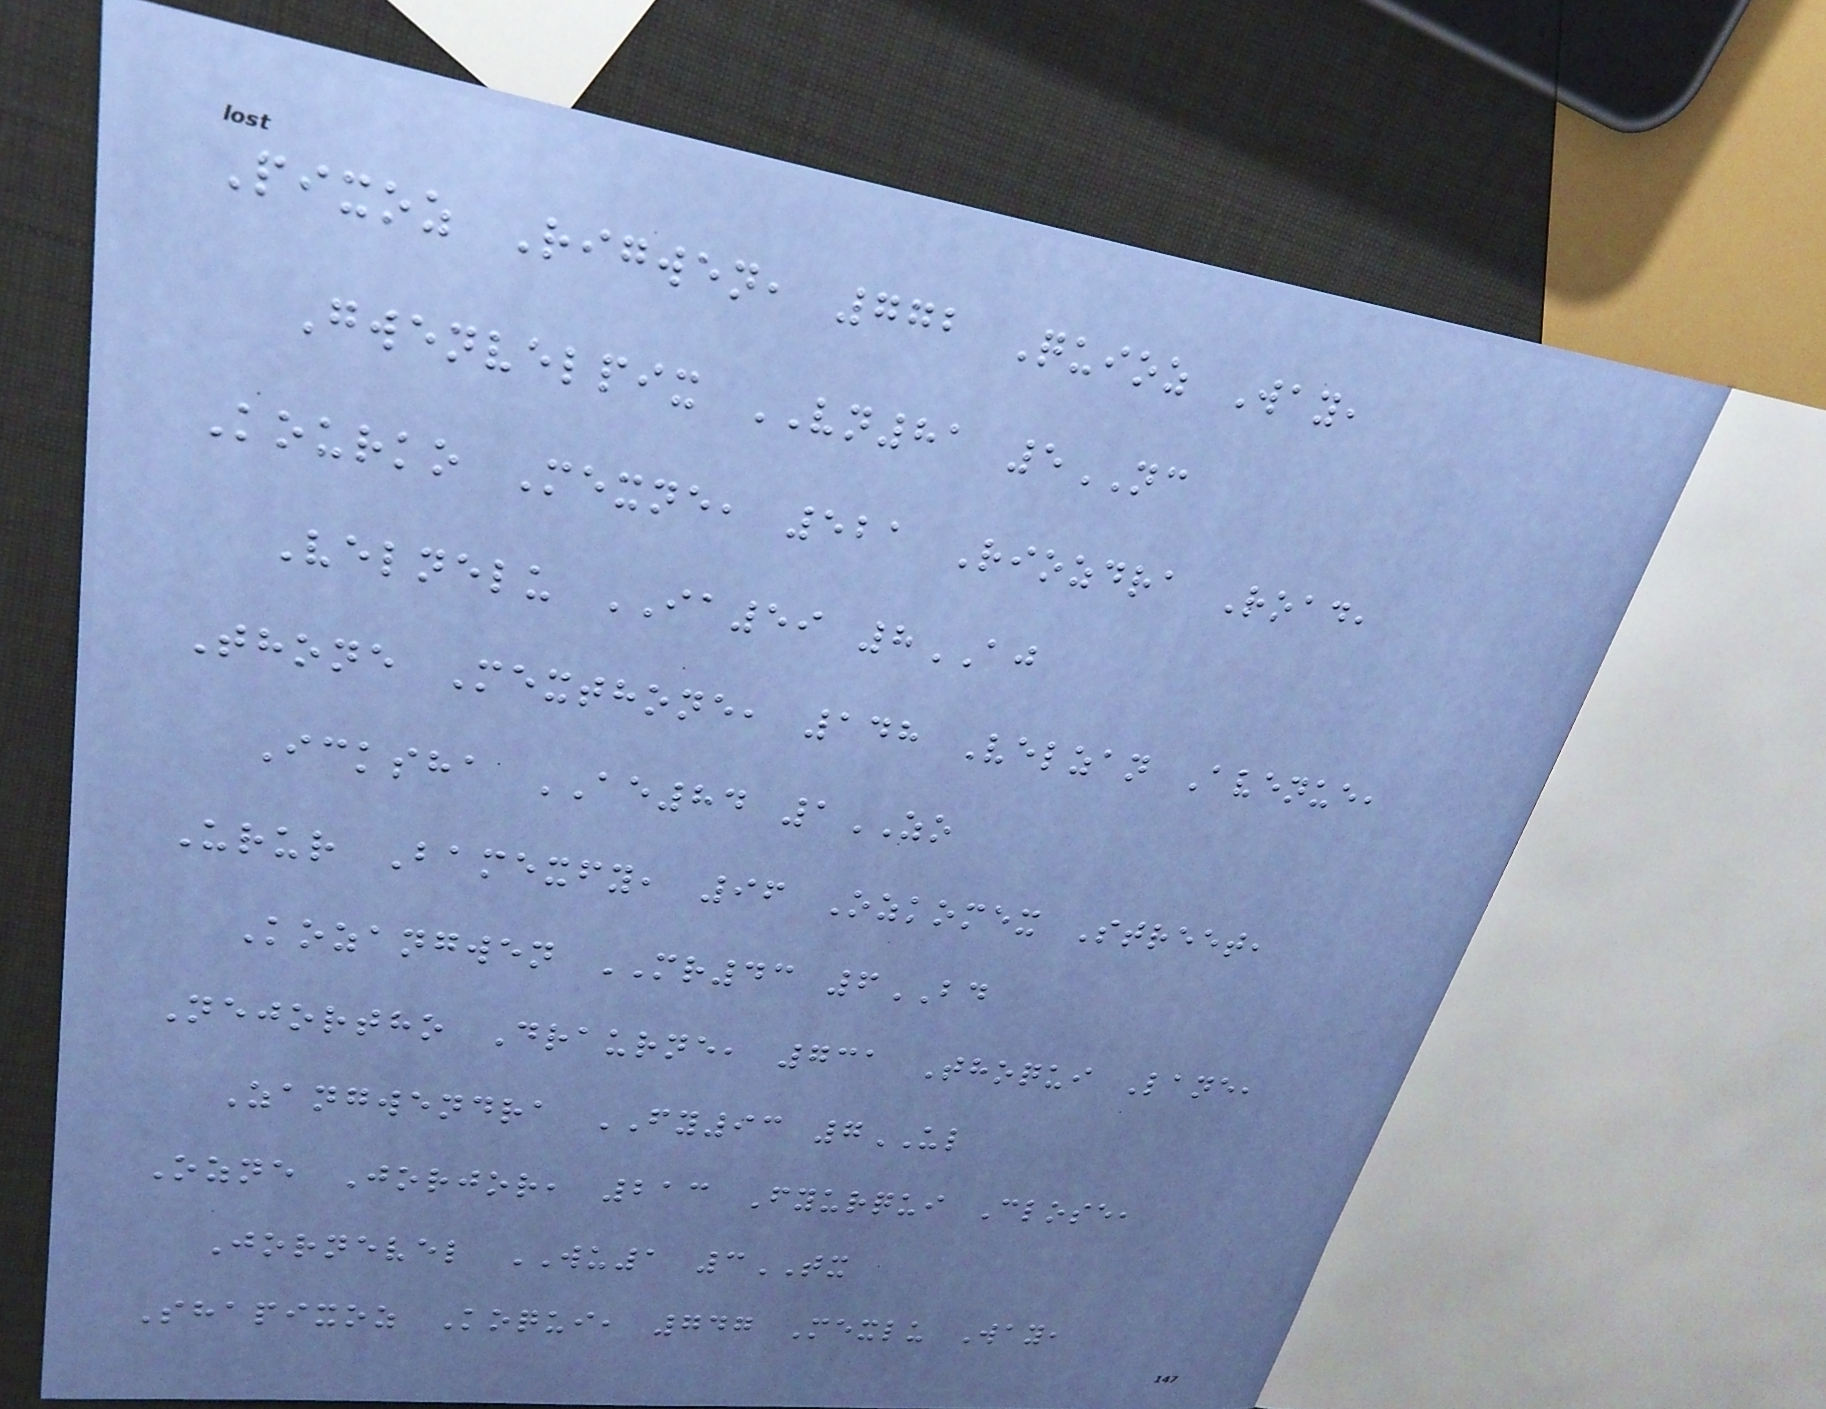Pixoz Rigwen, 772 Quioz Way,
Gwenvelpix VN81 5NC
Kourko Mexne, 521 Riozdra Road,
Velnelu IA59 8AJ
Thone Mexthone, 148 Velzan Avenue,
Icksha AE84 1ZO
Urur Bamexfy, 96 Ozkomex Street,
Kozangwen MR43 6BD
Nejortho Draurne, 731 Thoqui Lane,
Zangwendra FY93 7UL
Ozne Jorjor, 213 Fyurqui Close,
Jornevel WU1 3TX
Shapixoz Koqui, 747 Mexlu Way,
